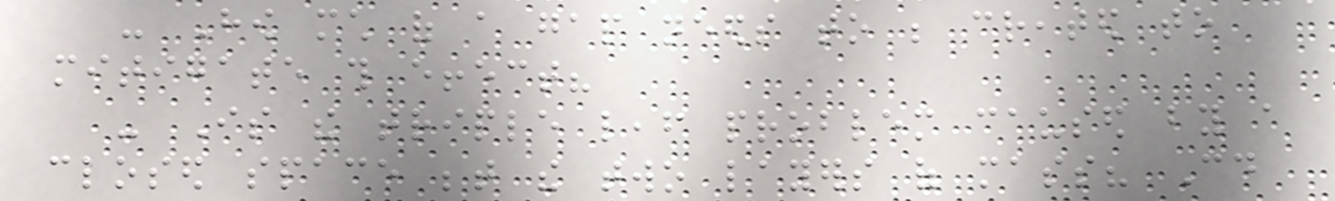- How much of a gap needs to be created to
mitigate this effect?
- Is the triple leaf problem caused by a
closed space between the two layers of mass? Could
